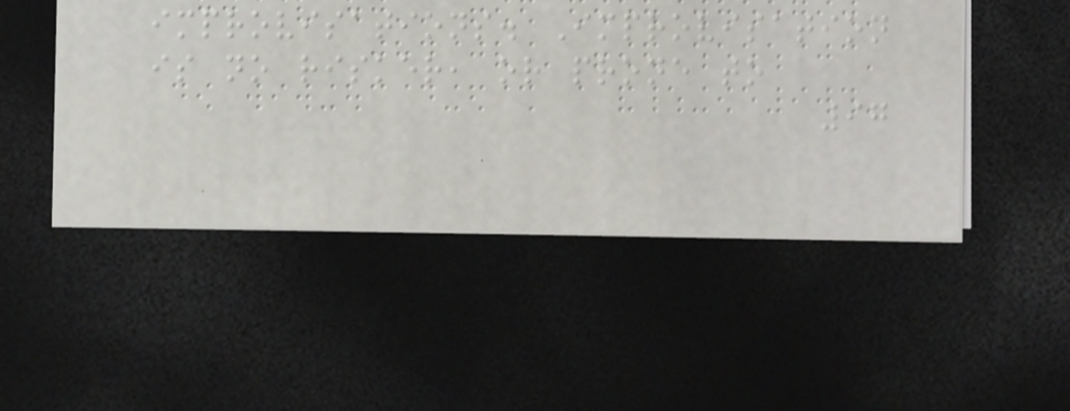improvisations. Improvisation
is no risker, or prone to
97
